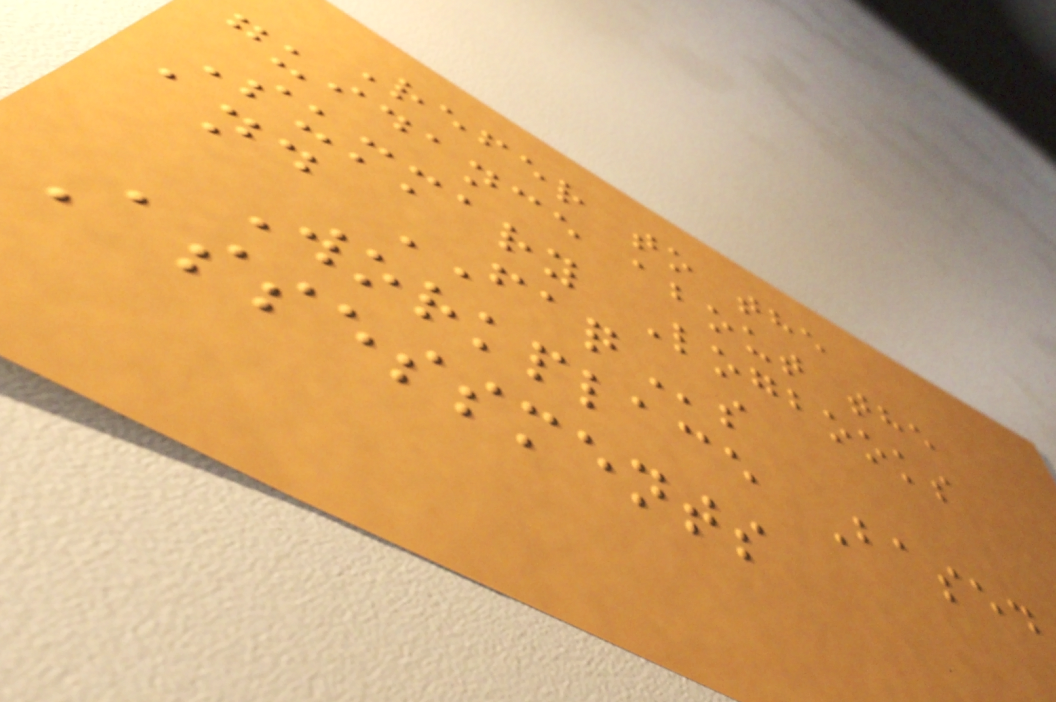Refer to the
guidance about the
Summary Logbooks
and FAQs
Workplace Based
Assessments
